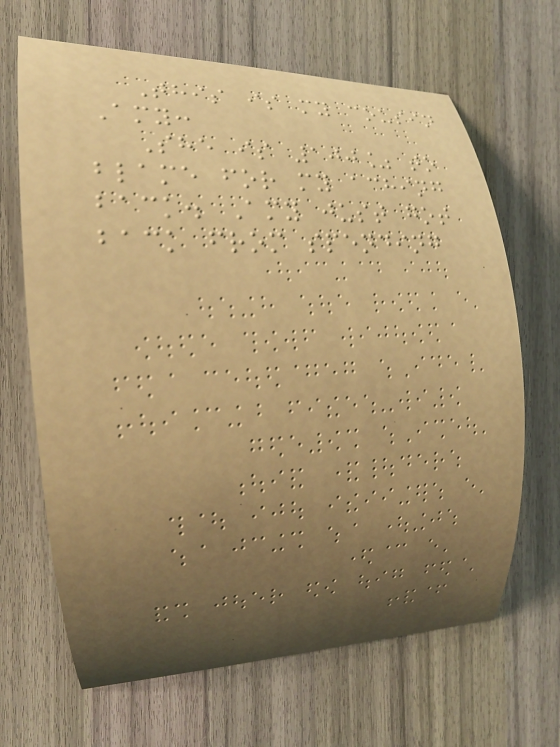This is my cousin
Amy:
She is 100% to
blame for my aching
back. Amy just got
back from spending
